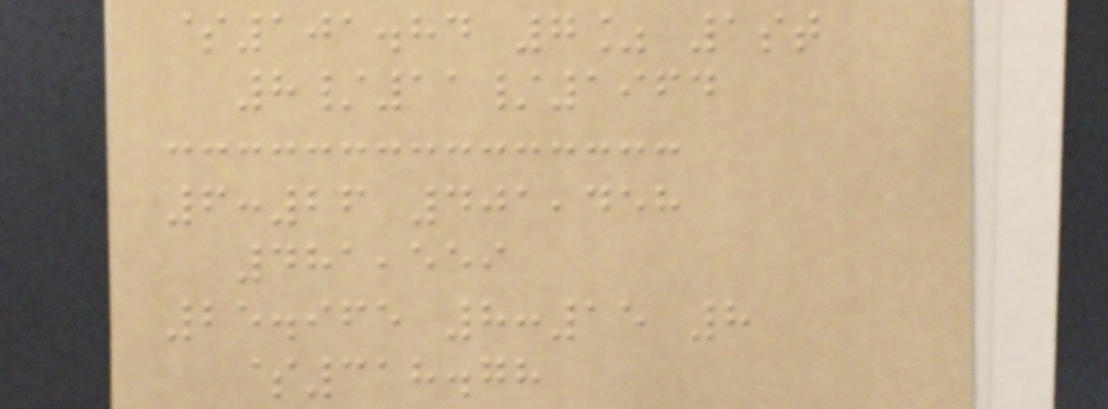$101.84 7% 1st
8/11/1964
6:26 401,458
481,559
25.965 8:15 8
$318.78
